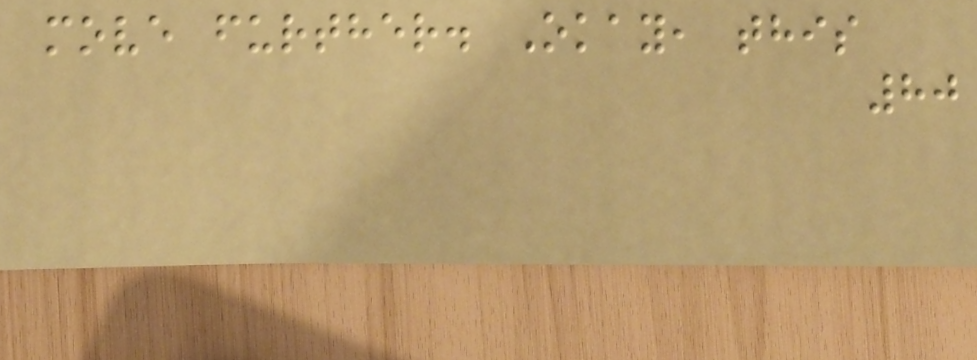move further. Okay, this
80
